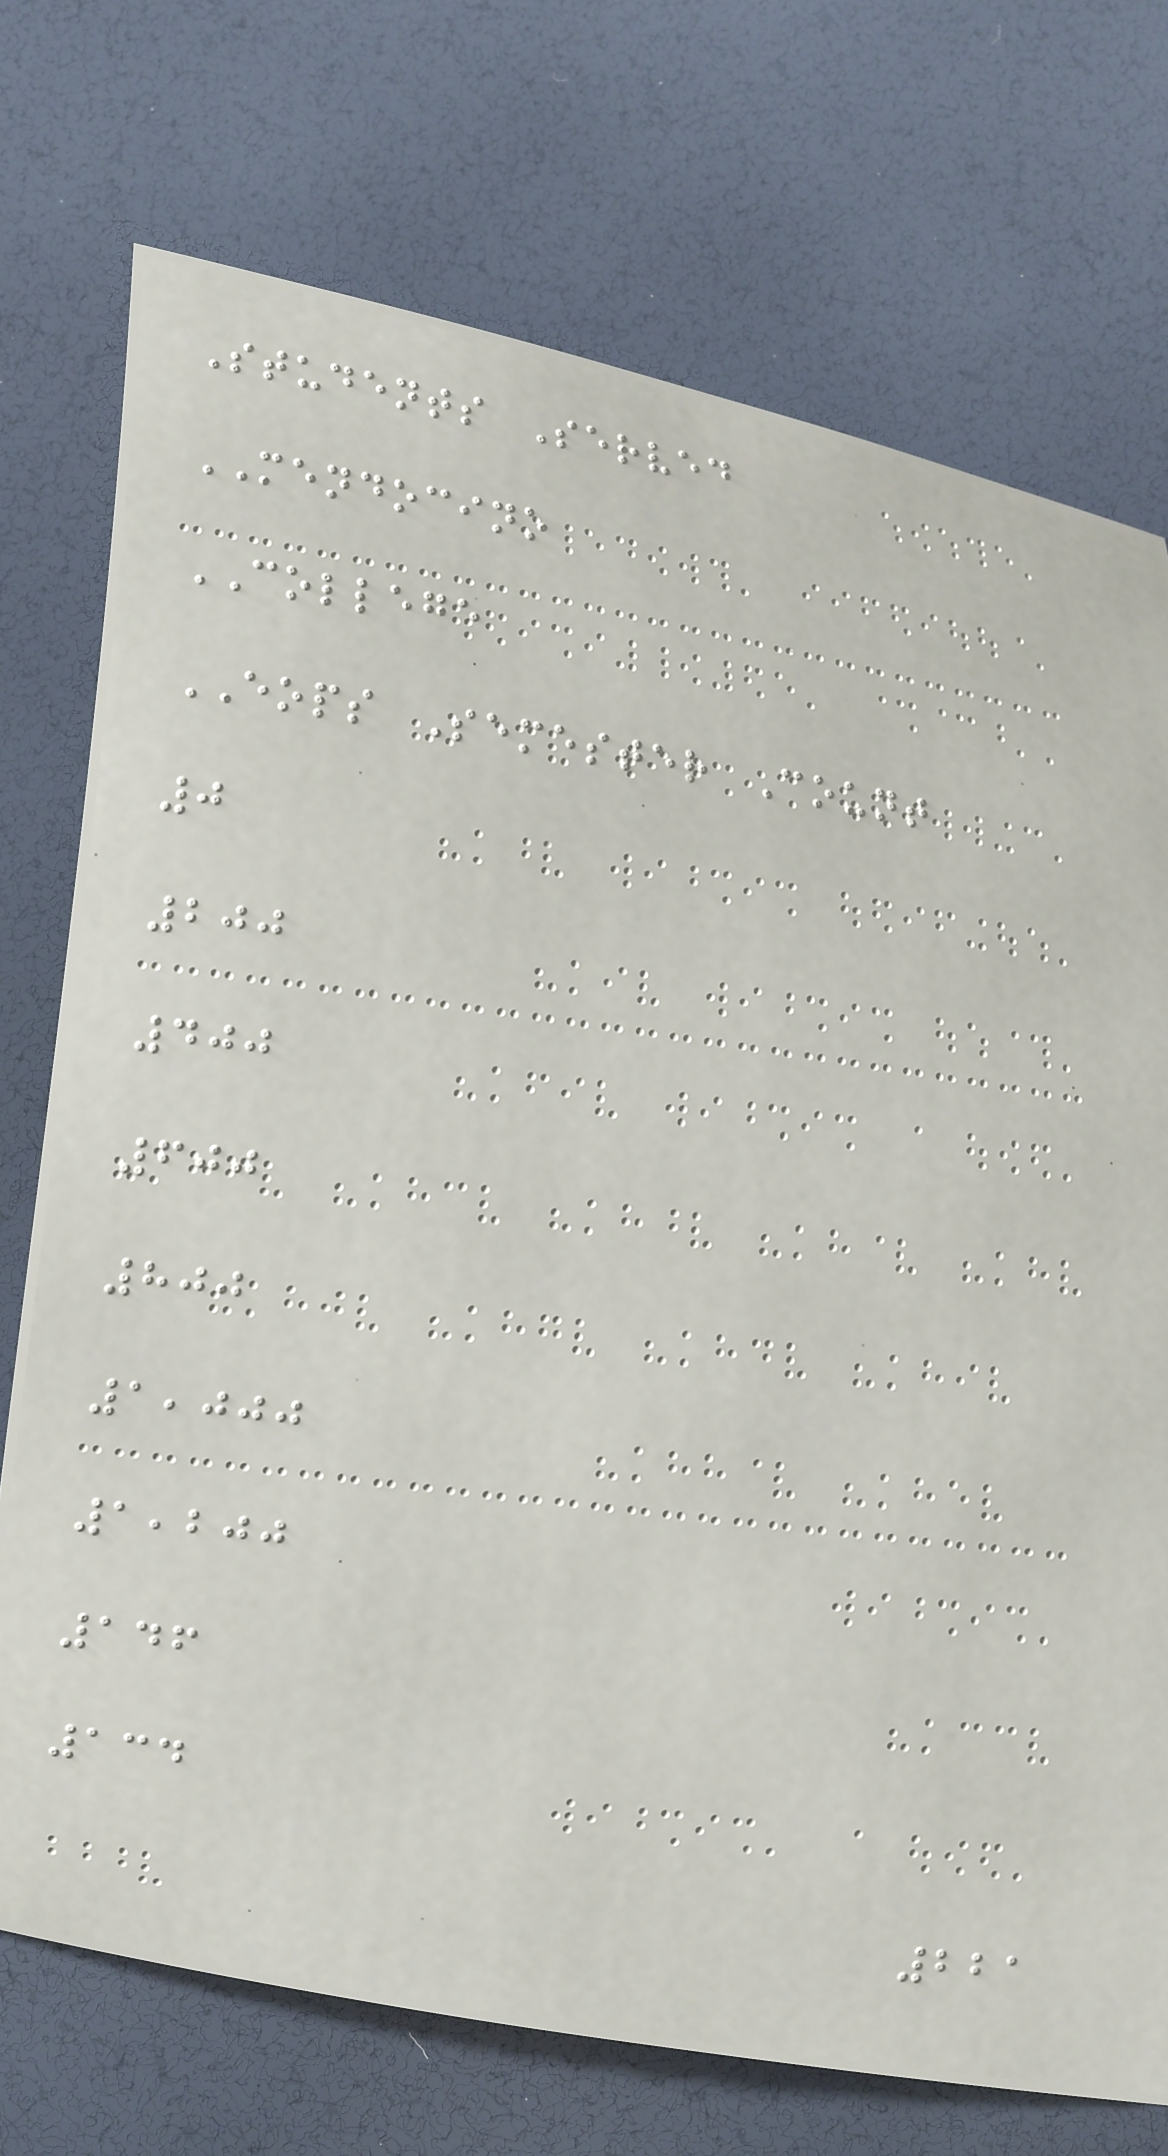Students Served
MENDOCINO
COLLEGE
EOPS Semester Count
0
200
400
600
800
1,000
1,200
146
134
221
